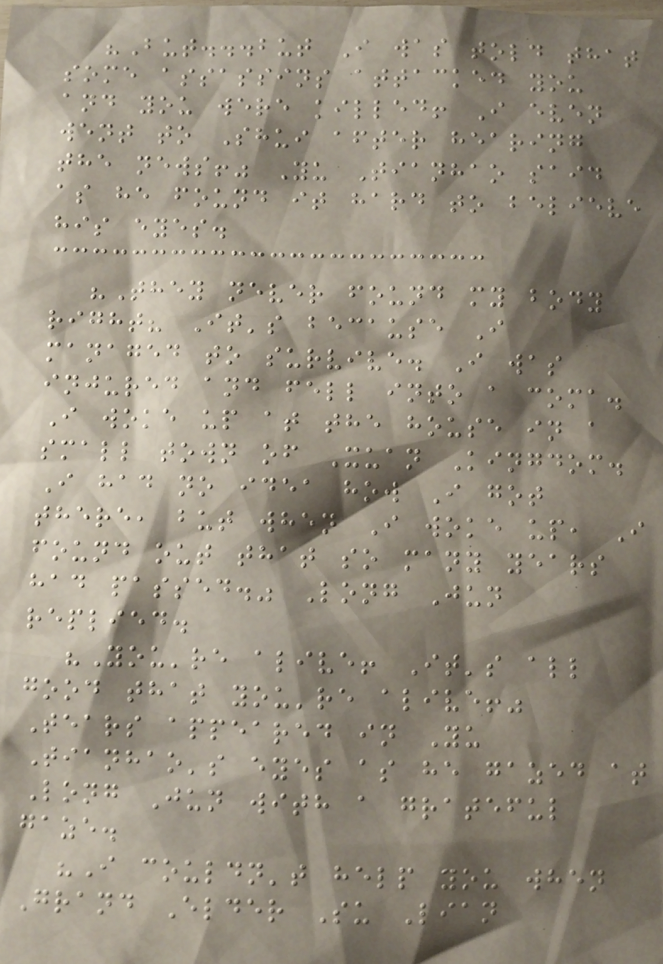"But...but I was told that
some assassins attacked you
and you were killed! I even
went to Shui after hearing
the news!" Yu Tianhao said
as he found it hard to believe
his eyes.
"They never found my body
right? It's because I
managed to survive. I was
injured and fell into a coma.
I woke up at the house in a
small town of Xuan Kingdom.
I had no idea how I got
there, but when I woke up, I
found out that so many years
had passed." Long Jun
replied.
"You're alive! It's all
good that you're alive!"
Tears appeared in Yu
Tianhao's eyes as he gazed at
Long Jun with a grateful
gaze.
"I couldn't help you when
Grand Elder Su Lian
